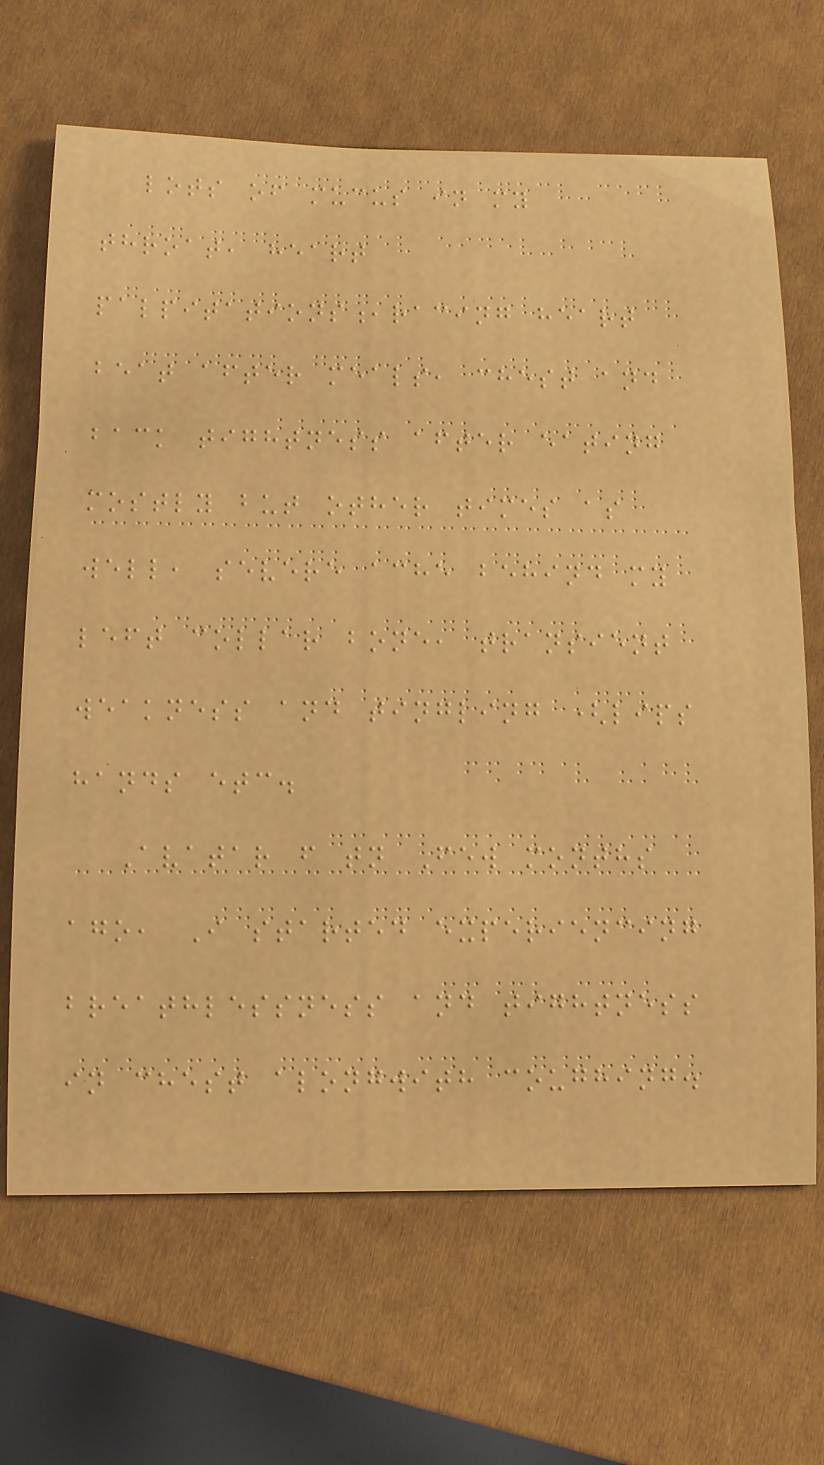lots of mucus in my
throat, heart
palpitations,racing heart
beat after meals, chest and
back tightness after eating
mostly but other times as
well, severe ache behind my
left collar bone, transient
weakness and tingling (lips
hands etc.
Avatar f tn Few months
ago, I started experiencing
breathlessness and tightness
in chest alongwith coughing.
